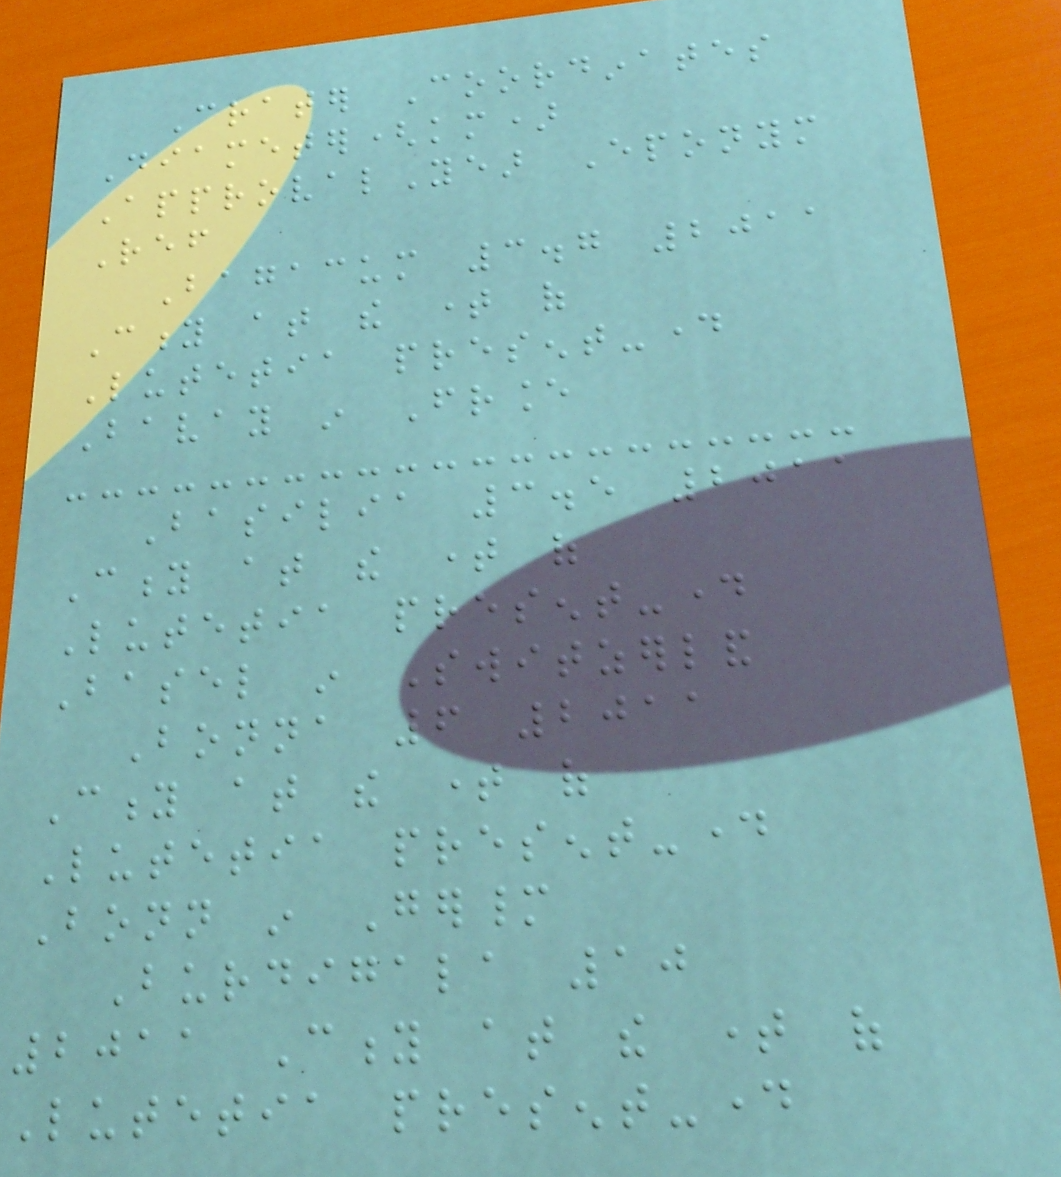Crater Coordinates
Diameter(km)
ApprovalYear Eponym
Ref
Bagacum 3.7 2011
City at the time of
Lutetia present-day
Bavay in France
Basilia 3.5 2011
City at the time of
Lutetia present-day
Basel in Switzerland
Bonna 6 2011
City at the time of
Lutetia present-day
Bonn in Germany
Burdigala 10
2011 City at the time of
Lutetia present-day
